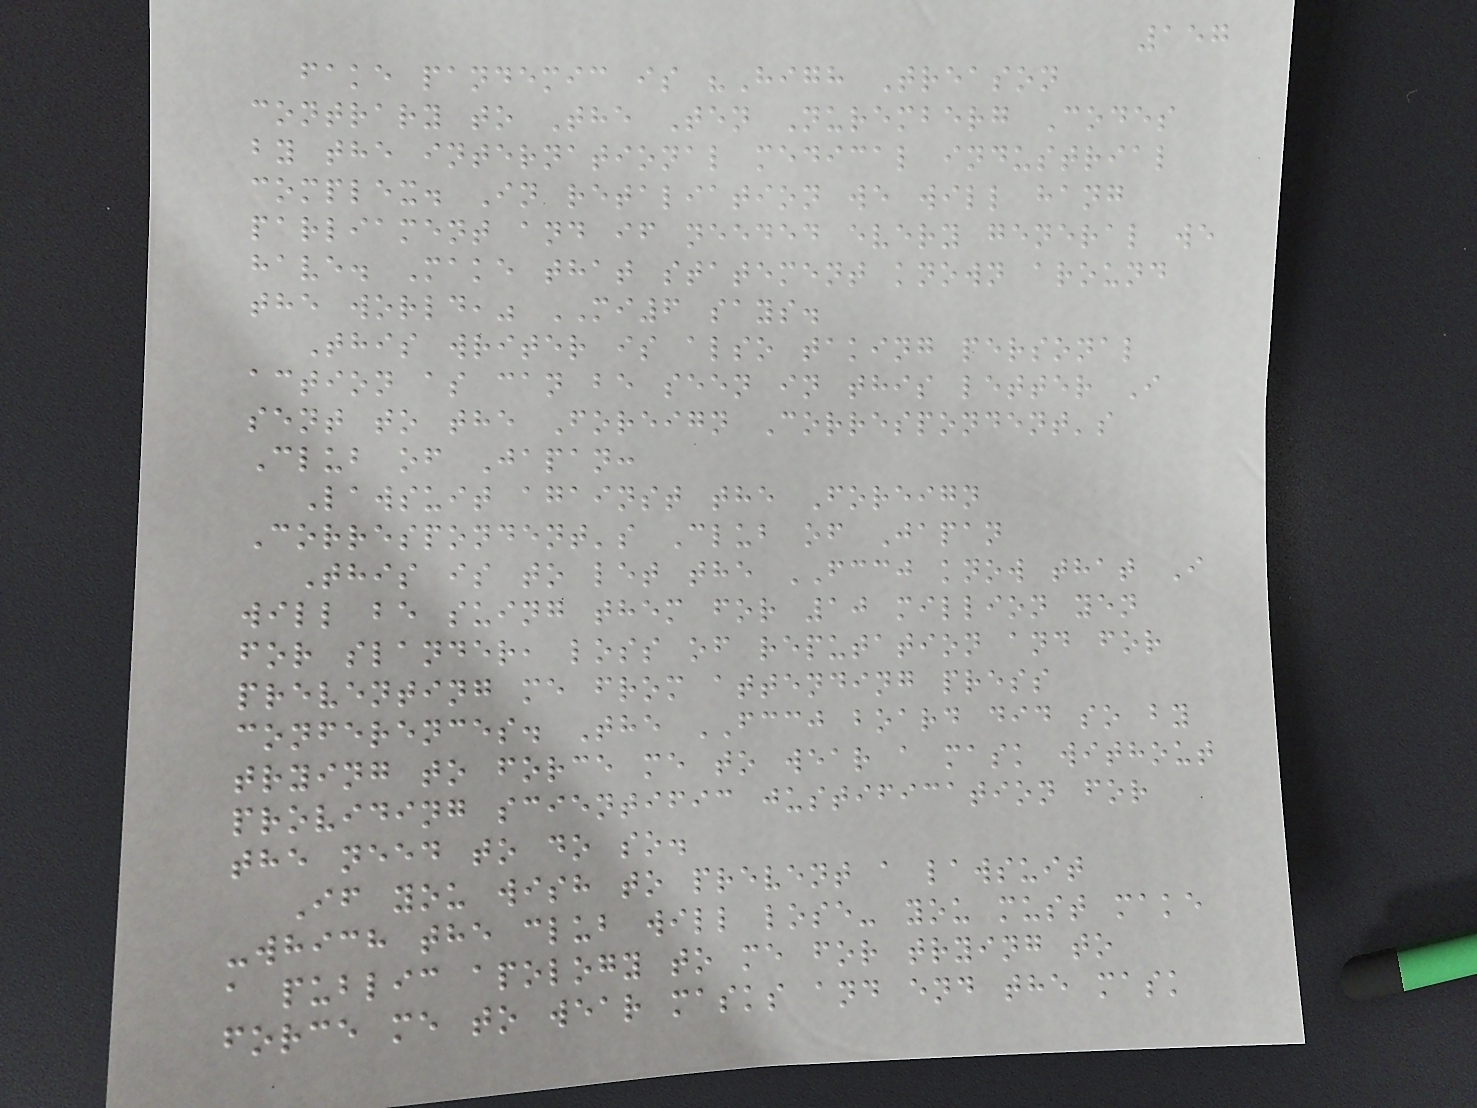157
fake pandemic is "High Treason
contrary to The Ten Nuremberg Codes
by the international medical industrial
complex. In retaliation we will hang
parliament and if needed every general we
have. Make that statement known around
the world," MI6 says.
This writer is also taking personal
action as can be seen in this letter I
sent to the Foreign Correspondent's
Club of Japan:
Lawsuit against the Foreign
Correspondent's Club of Japan
This is to let the FCCJ know that I
will be suing them for 10 million yen
for slander, loss of reputation and for
preventing me from attending press
conferences. The FCCJ board did so by
trying to force me to wear a mask without
providing scientific justification for
the need to do so.
If you wish to prevent a lawsuit
-which the club will lose- you must make
a public apology to me for trying to
force me to wear masks and end the mask
